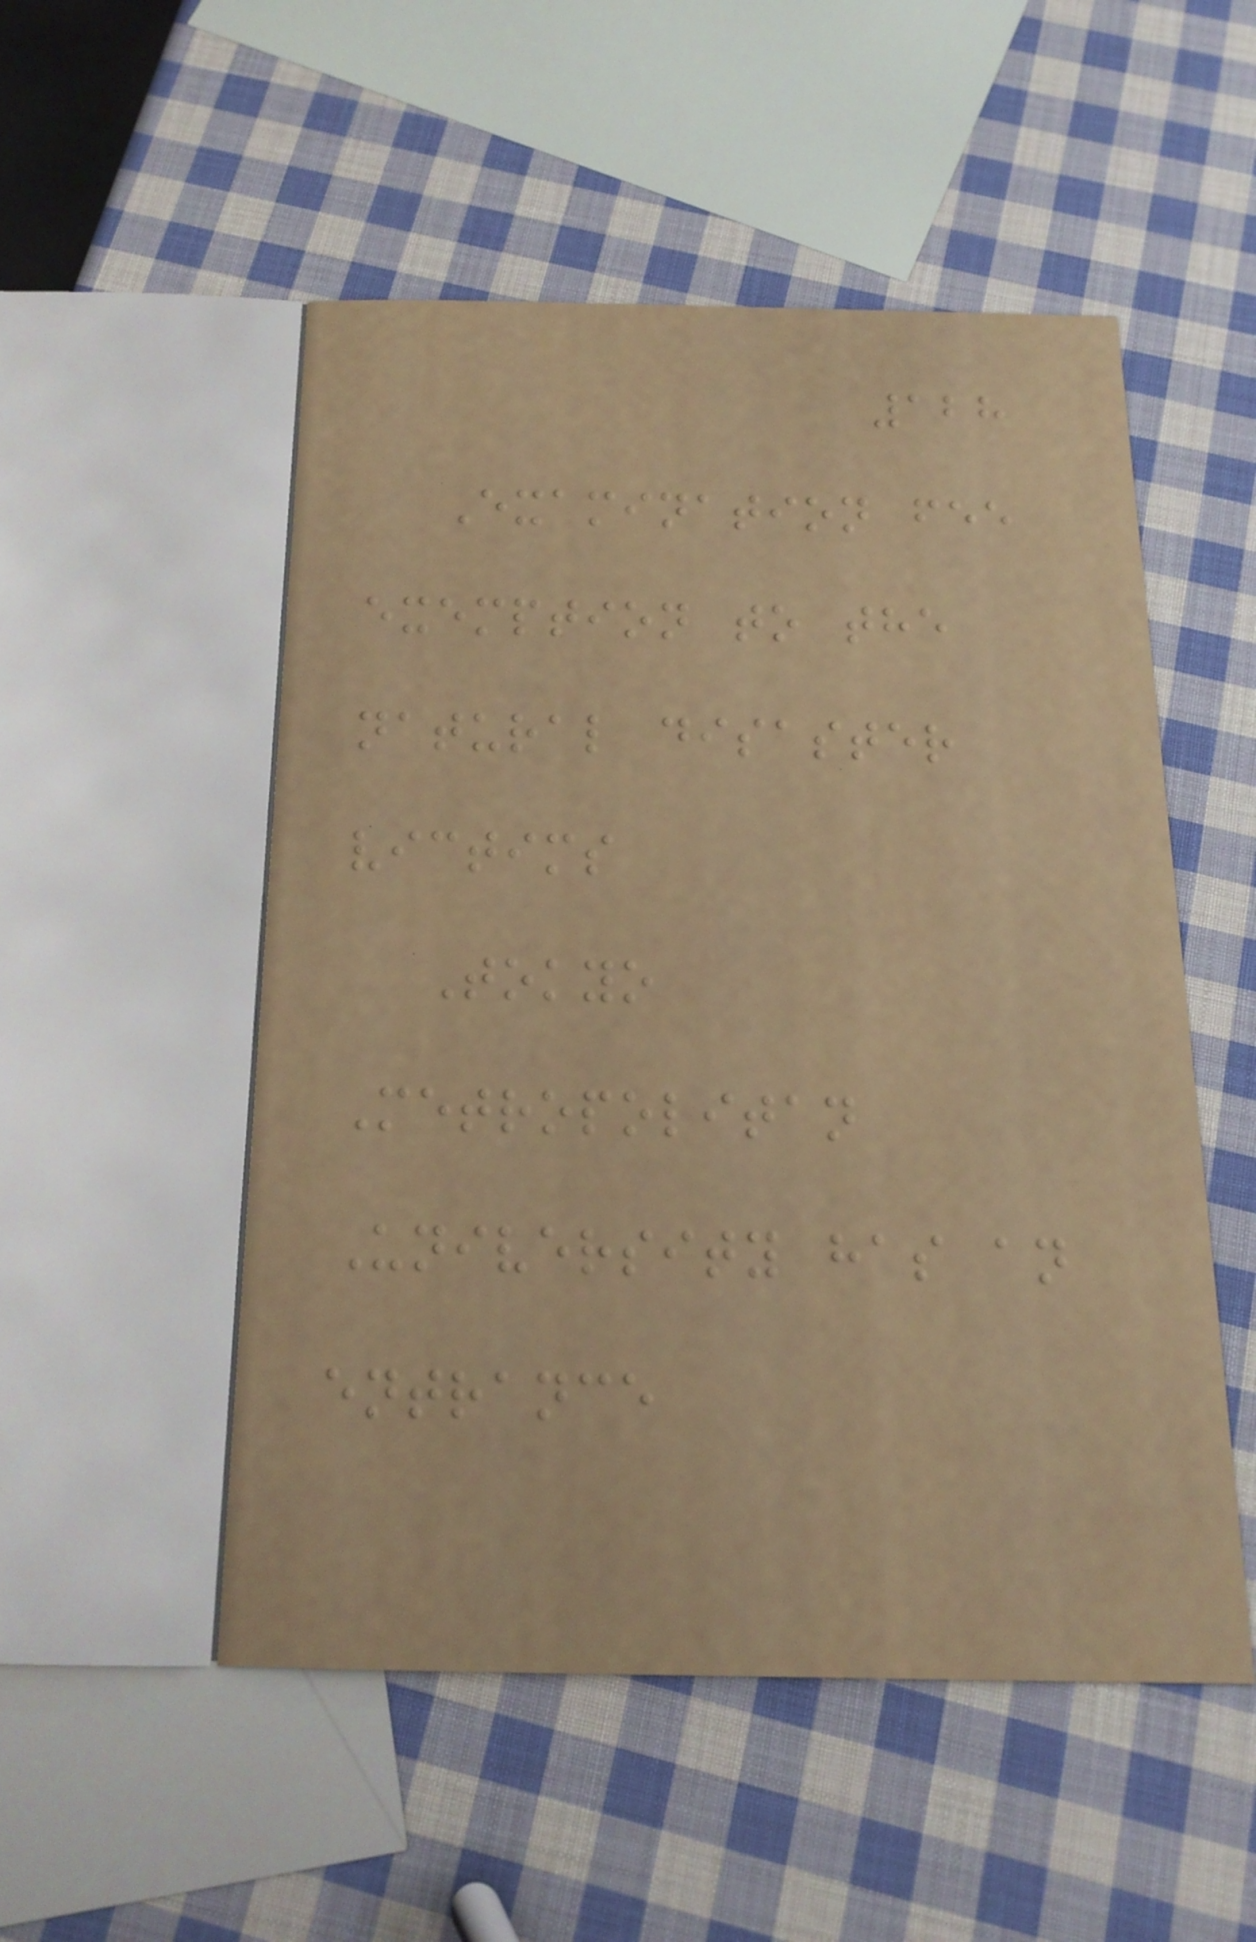128
Examination fee
exemption to the
natural disaster
victims
Tokyo
Metropolitan
University has an
entrance
